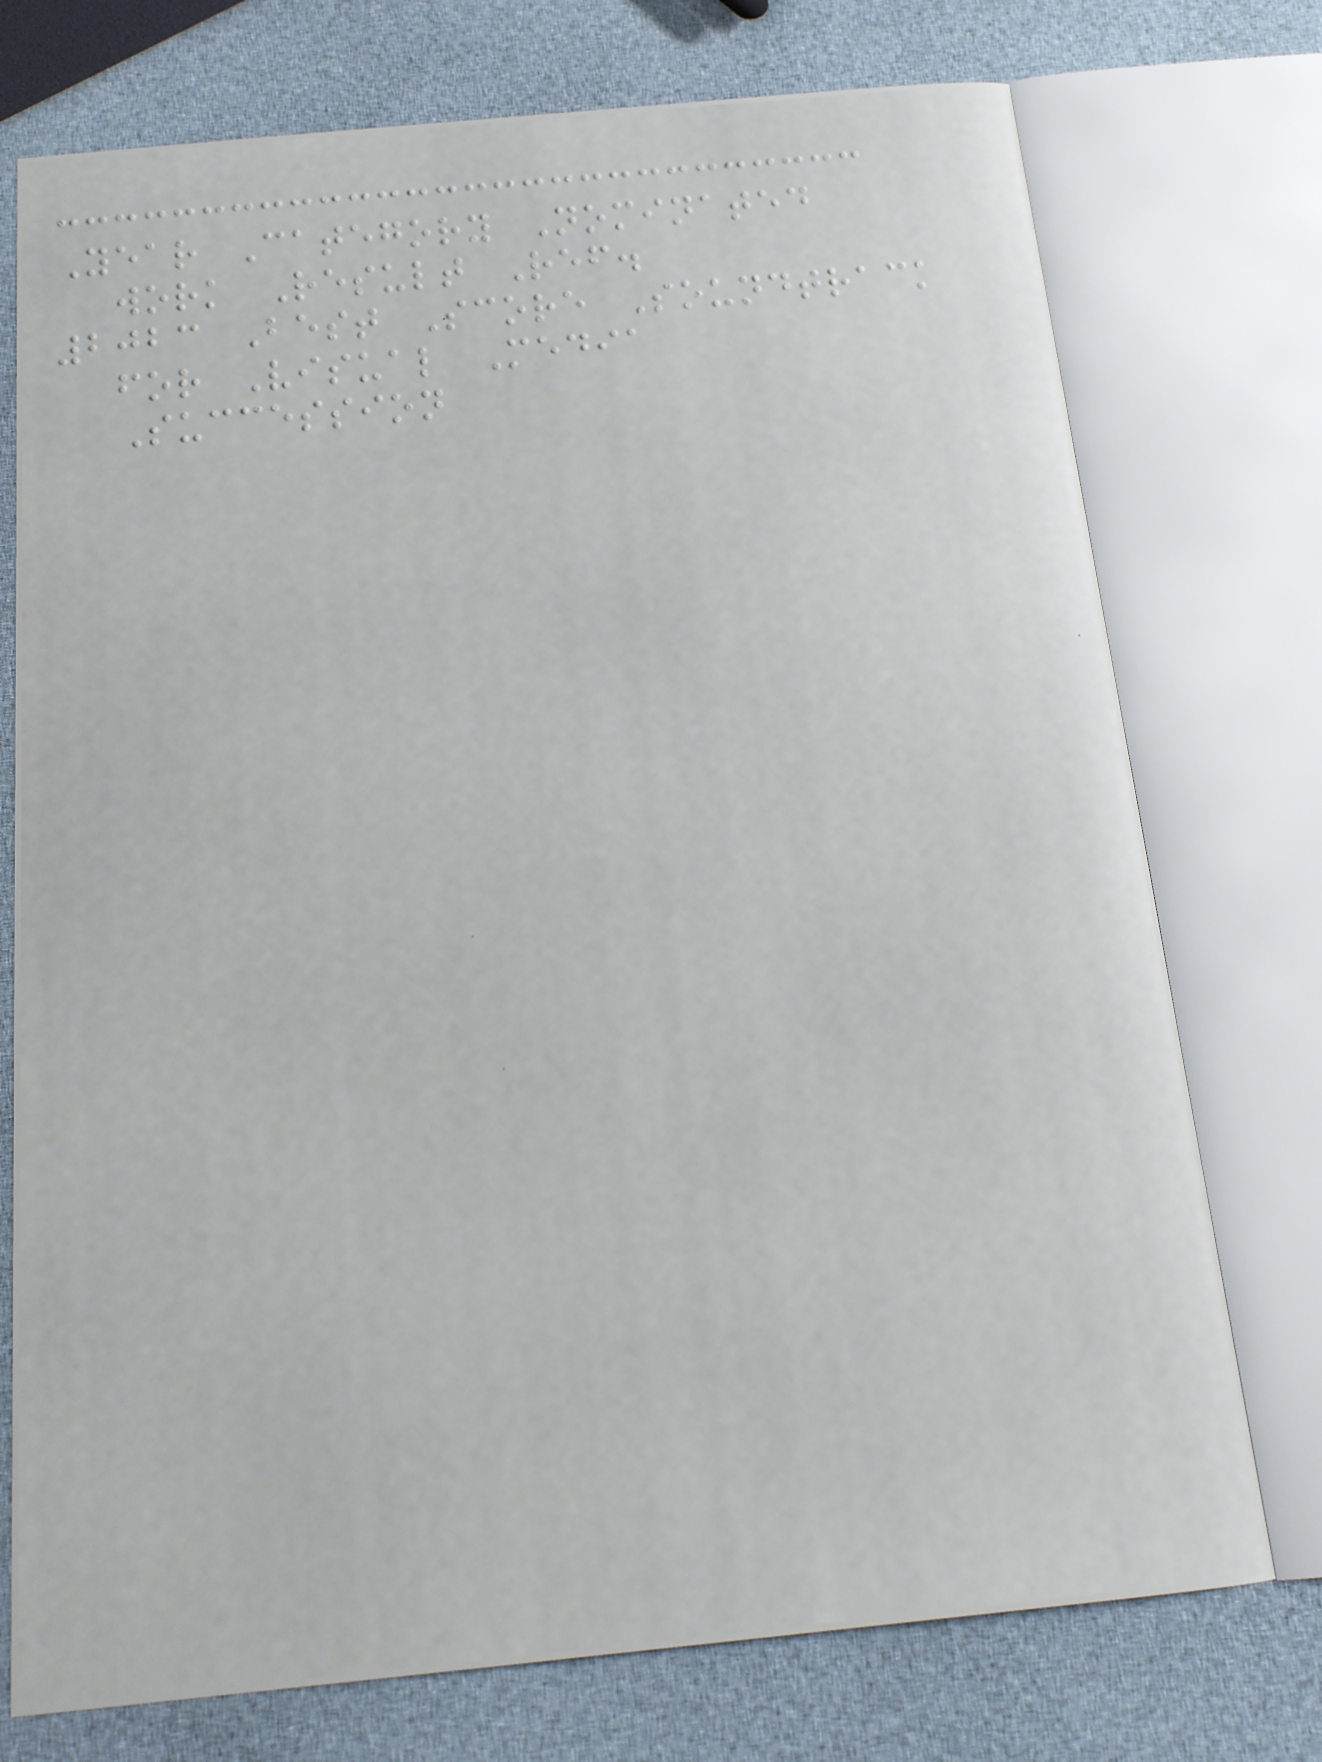Year Category Nominated
work Result Ref.
2023 Best Score Soundtrack
for Visual Media
Succession
